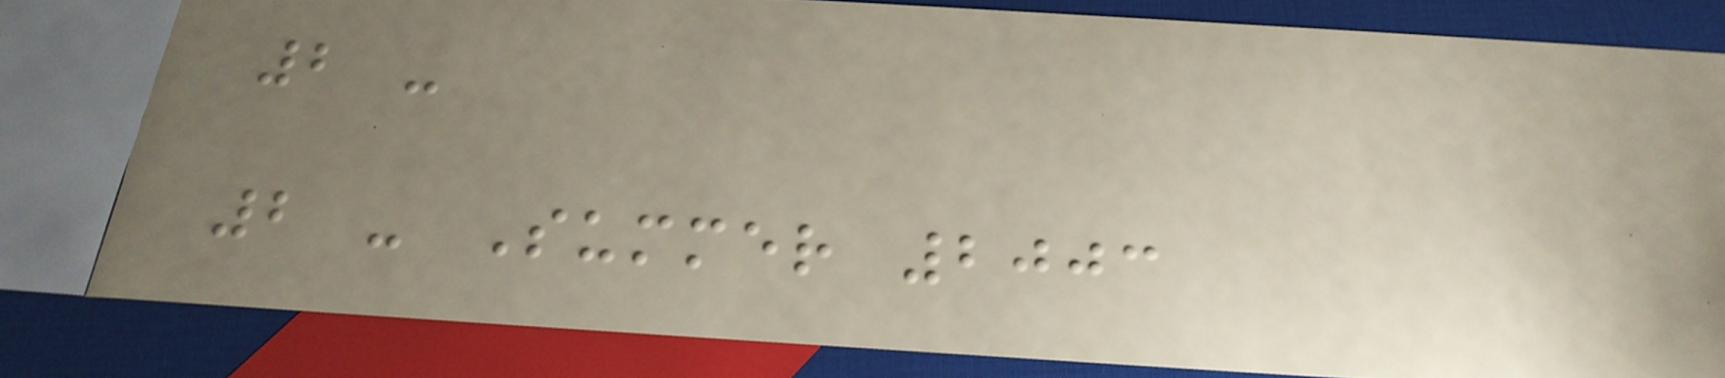2 -
2 - Summer 2003
